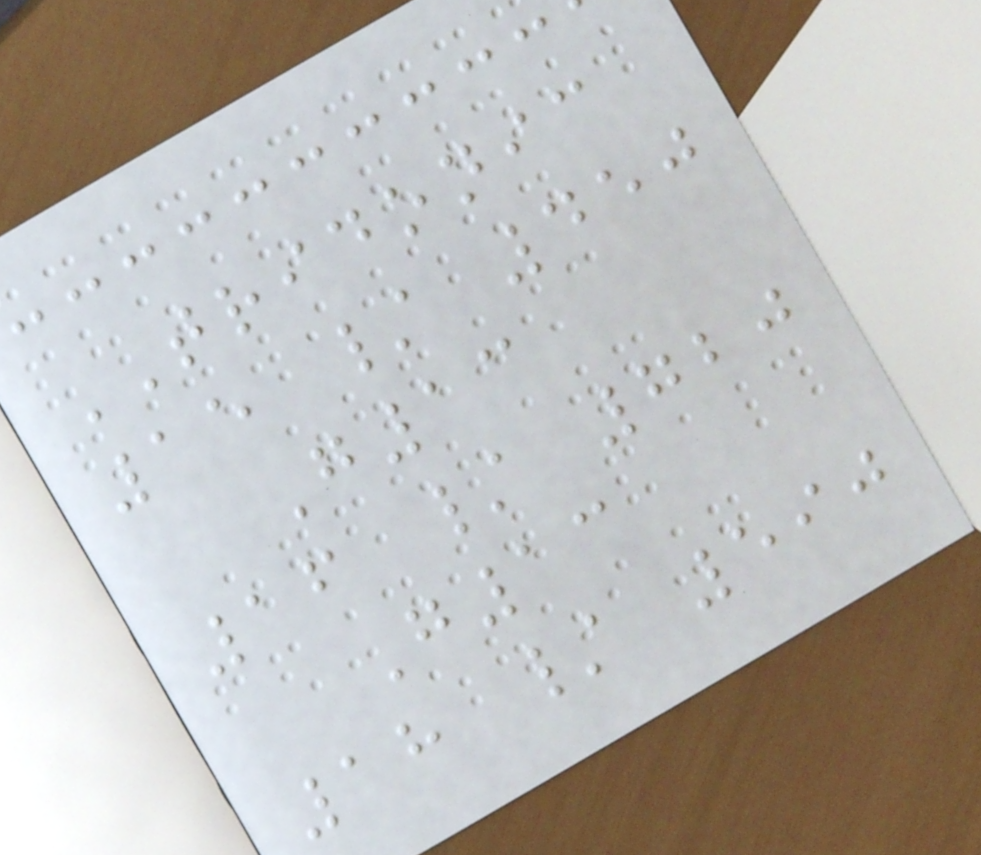TRIDONIC
15 / 450
G13
16 / 720
G13
18 / 590
